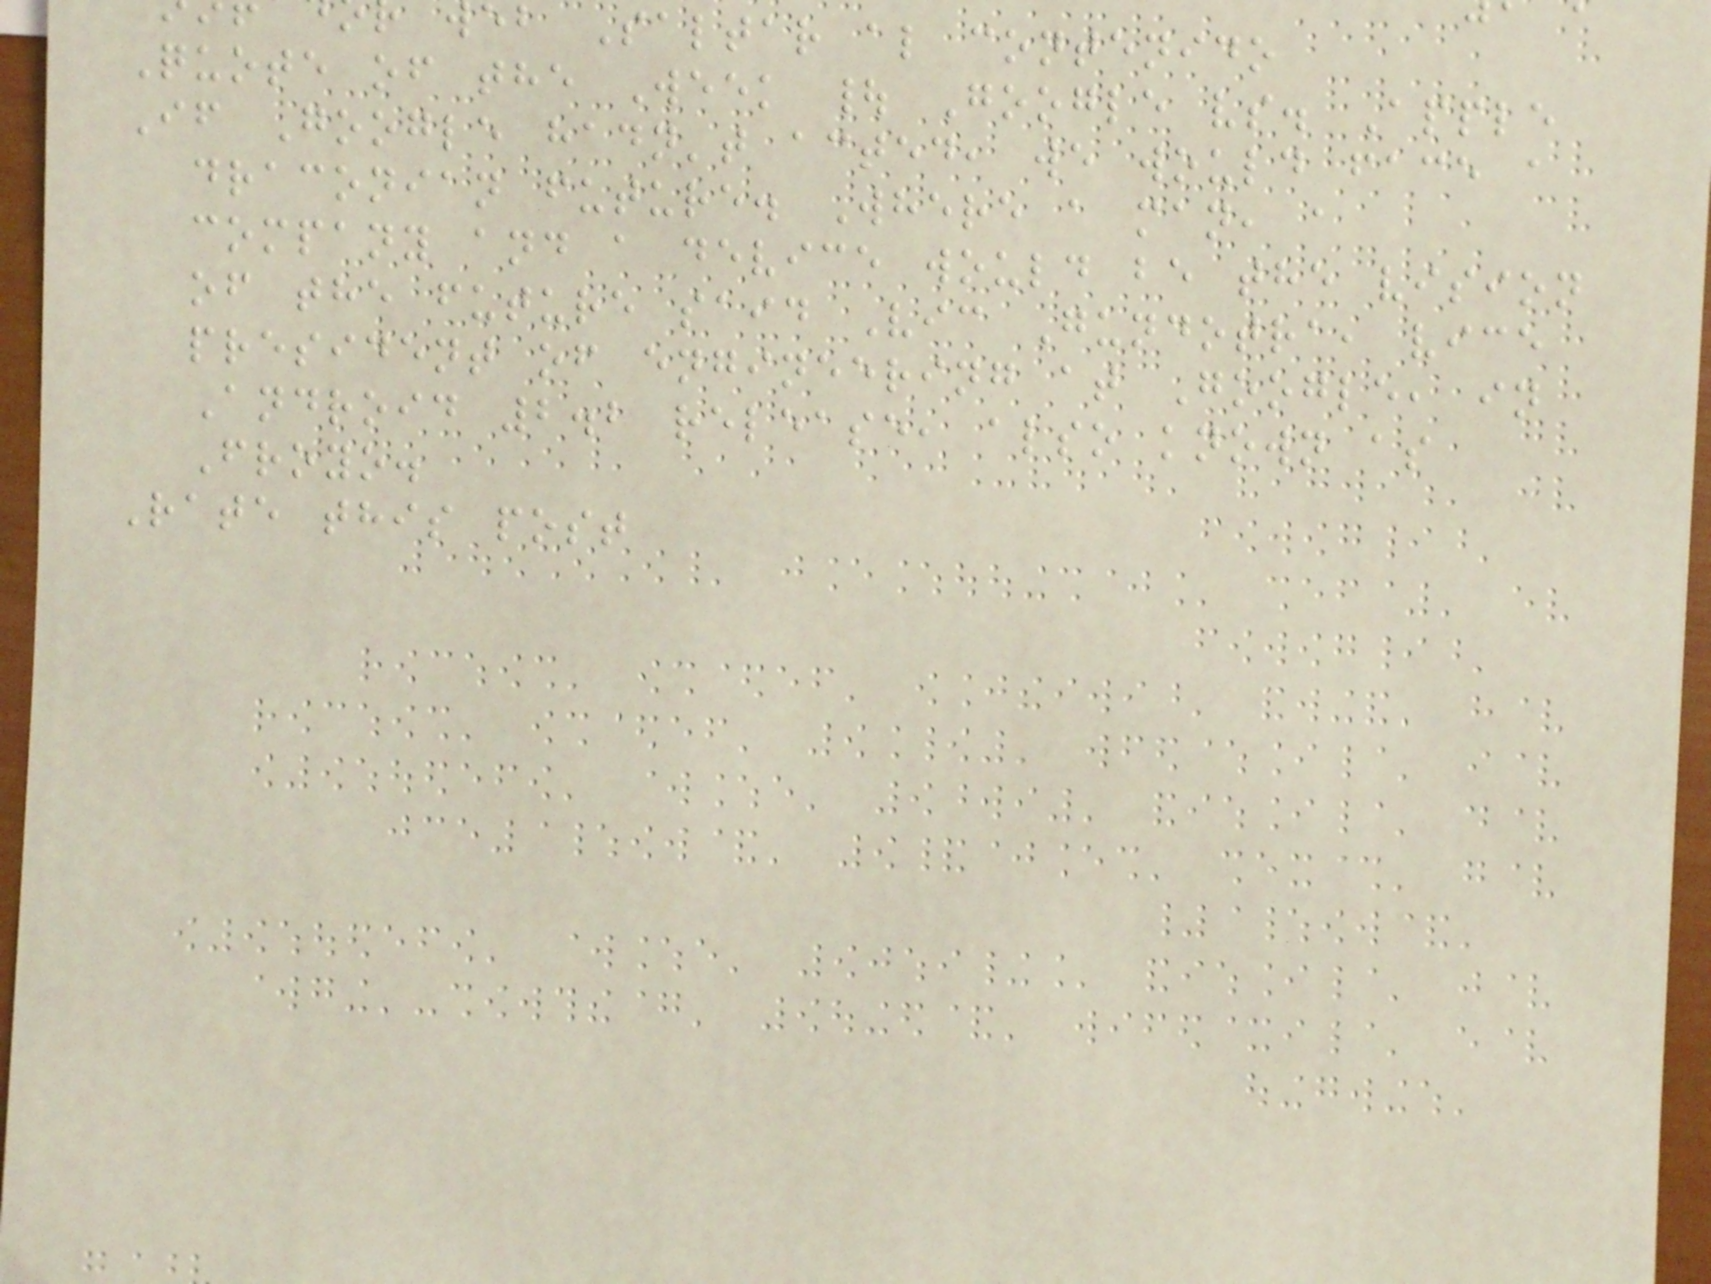eb Saltar al contenido
Quote of the Week | Google vs. Apple
If Google hadn't acted, we would face a
draconian future. Where a man, a
company and a device would be the vision
of the future said Vic Gundotra, vice
president of engineering at Google, in
Android 2.2 release, also known as
Froyo.
Rate this post
